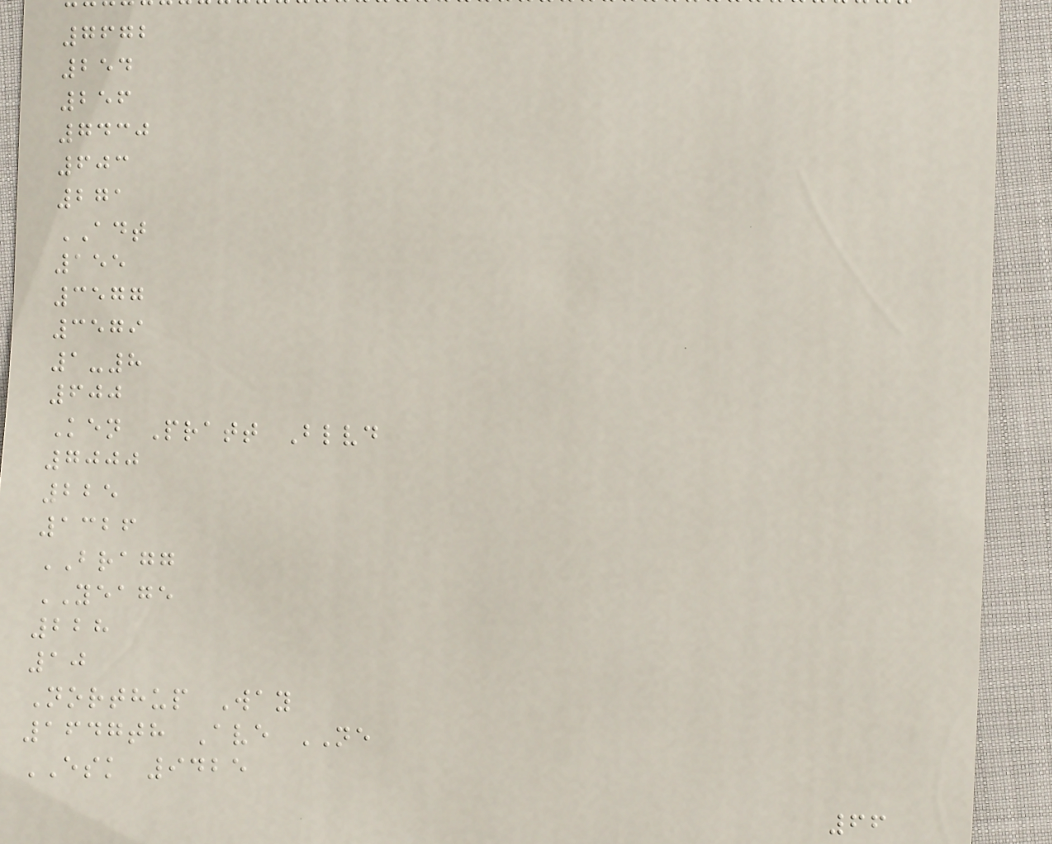7672
254
256
7430
603
271
ADT
155
3577
3579
1-8
600
Ken Pratt Blvd
7000
225
1326
BRAGG
YEAGE
228
10
Northup Way
1647th Ave NE
ESK 9425
66
